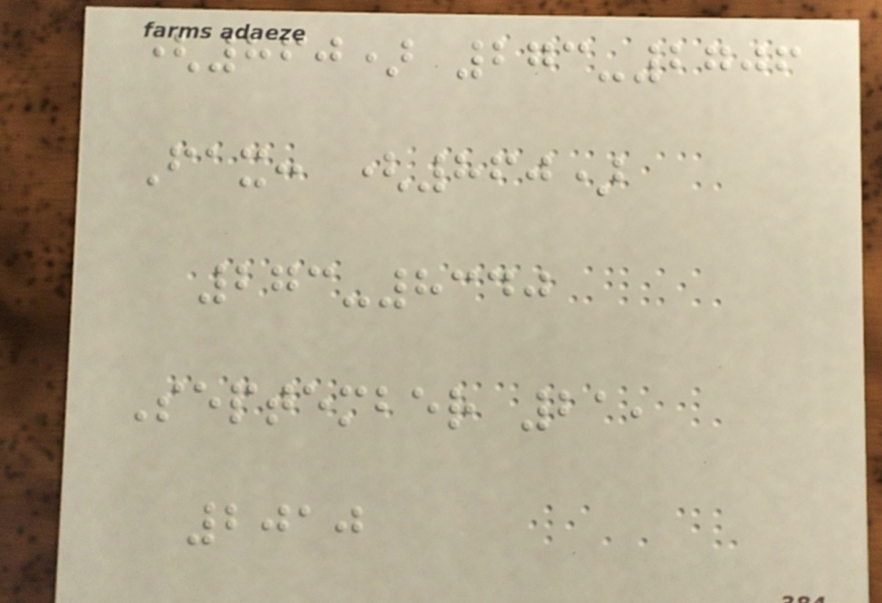(860) 273-2706
Fax: (860)
273-8340
September 21,
2010
